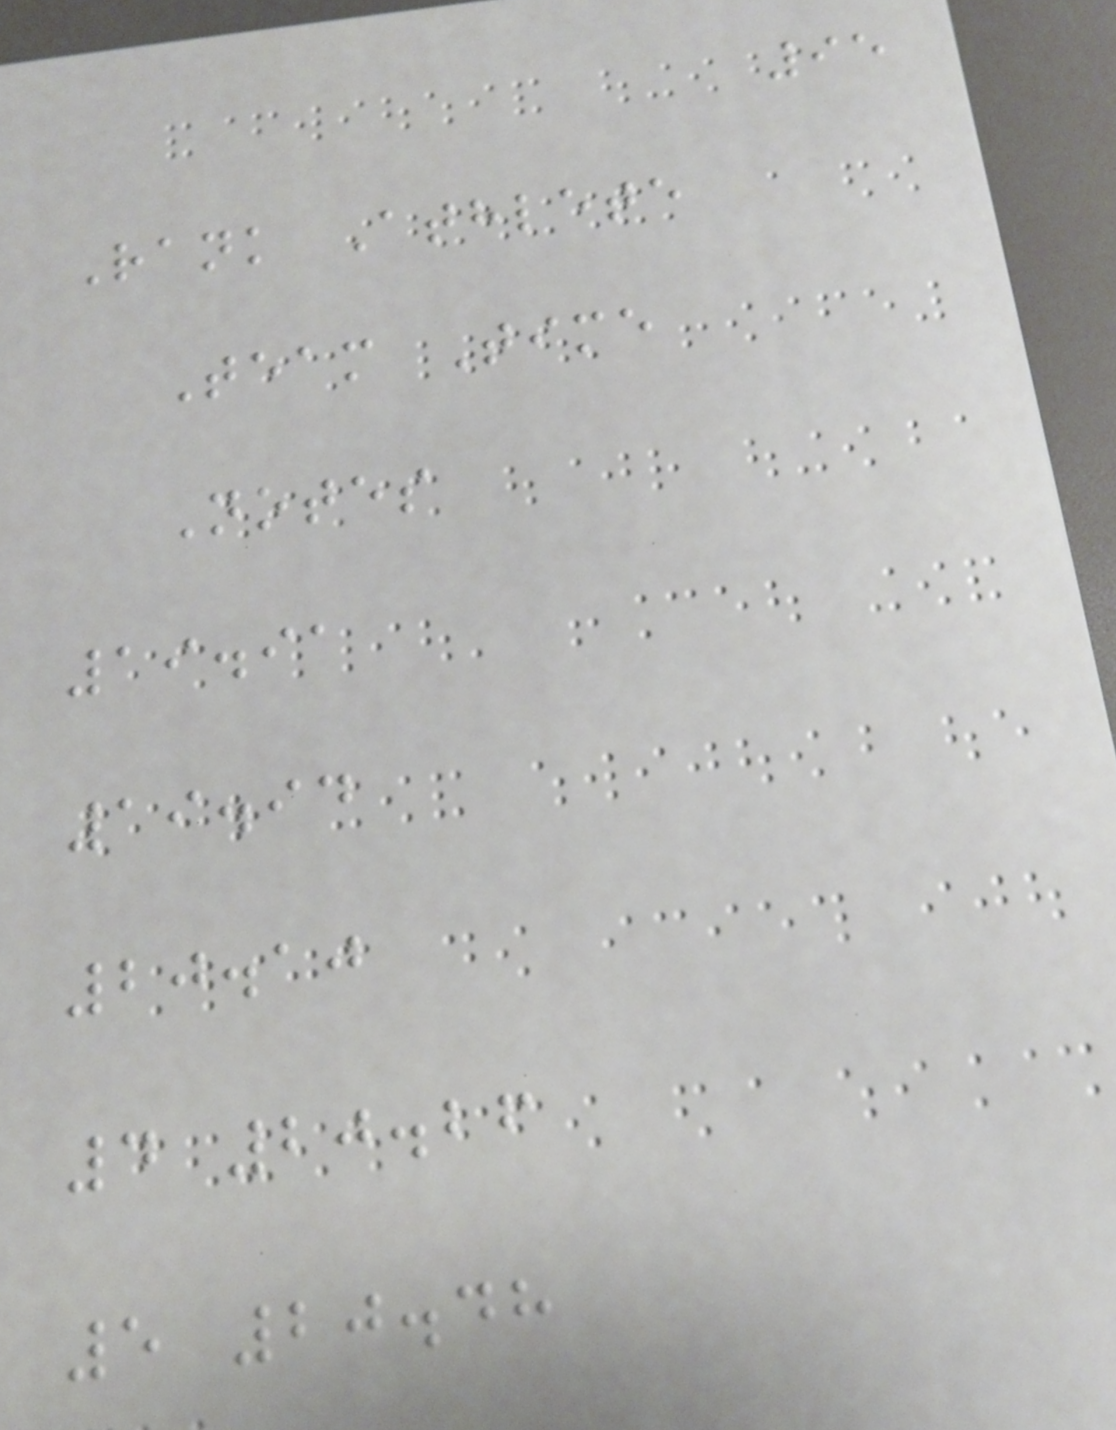95
Rank Athlete
Team Time
Notes
19.91
19.94
20.10
4 20.26
5 20.48
